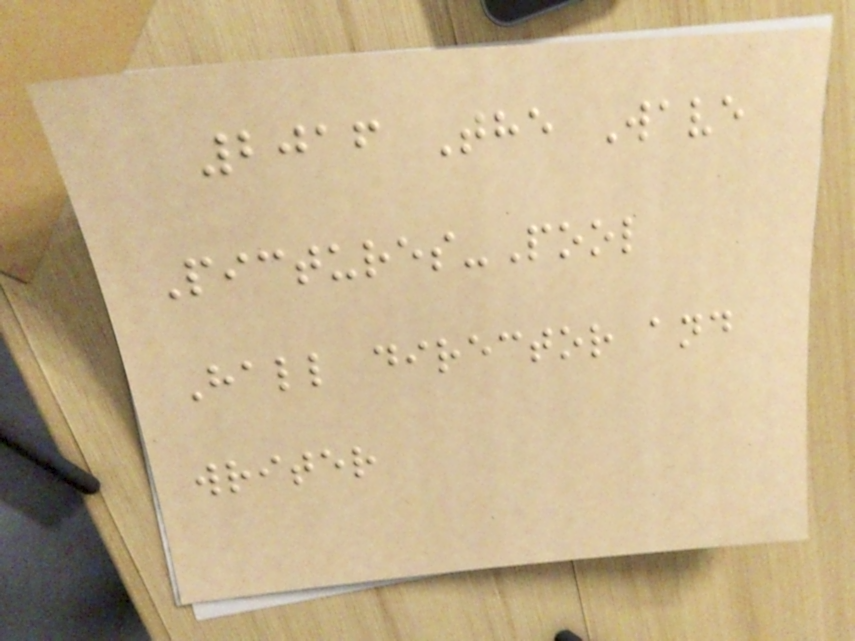2016 The Wave
Pictures-Pool
Hall director and
writer
